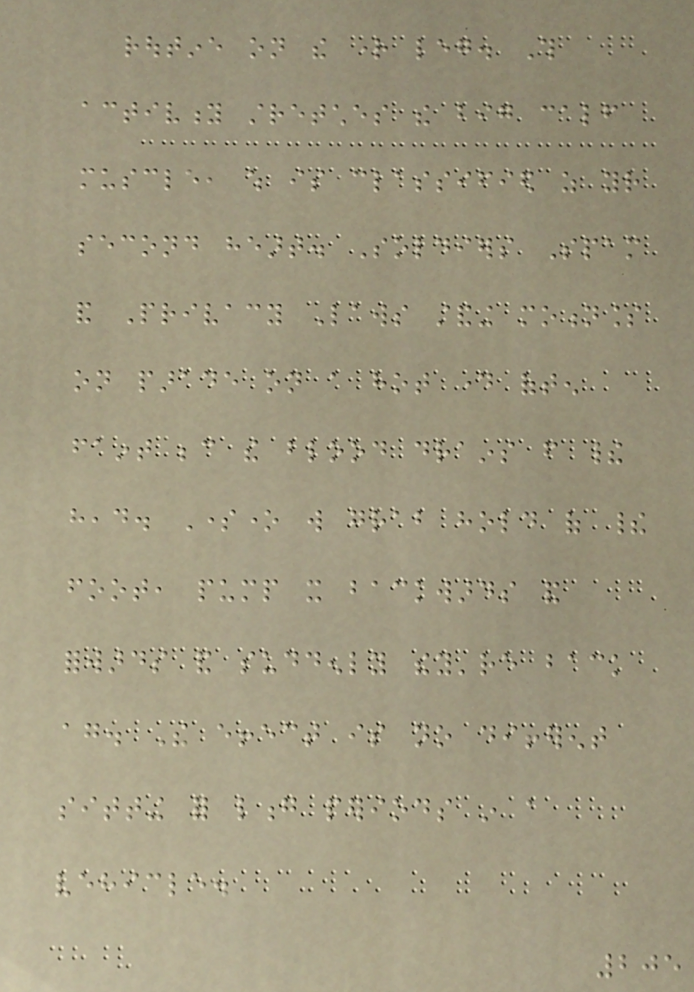routine on the right leg. This
activity stretches the big calf
muscle, which is classified as your
second heart. Soldiers Spam
and Privacy Laws standing motionless
on parade on a hot day often
faint because the blood drains from their
head. Someone will grab hold of their
foot, pump it backwards and
forwards and suddenly they're back
again. The effect is no different
sitting for long periods in a
vehicle.
205
